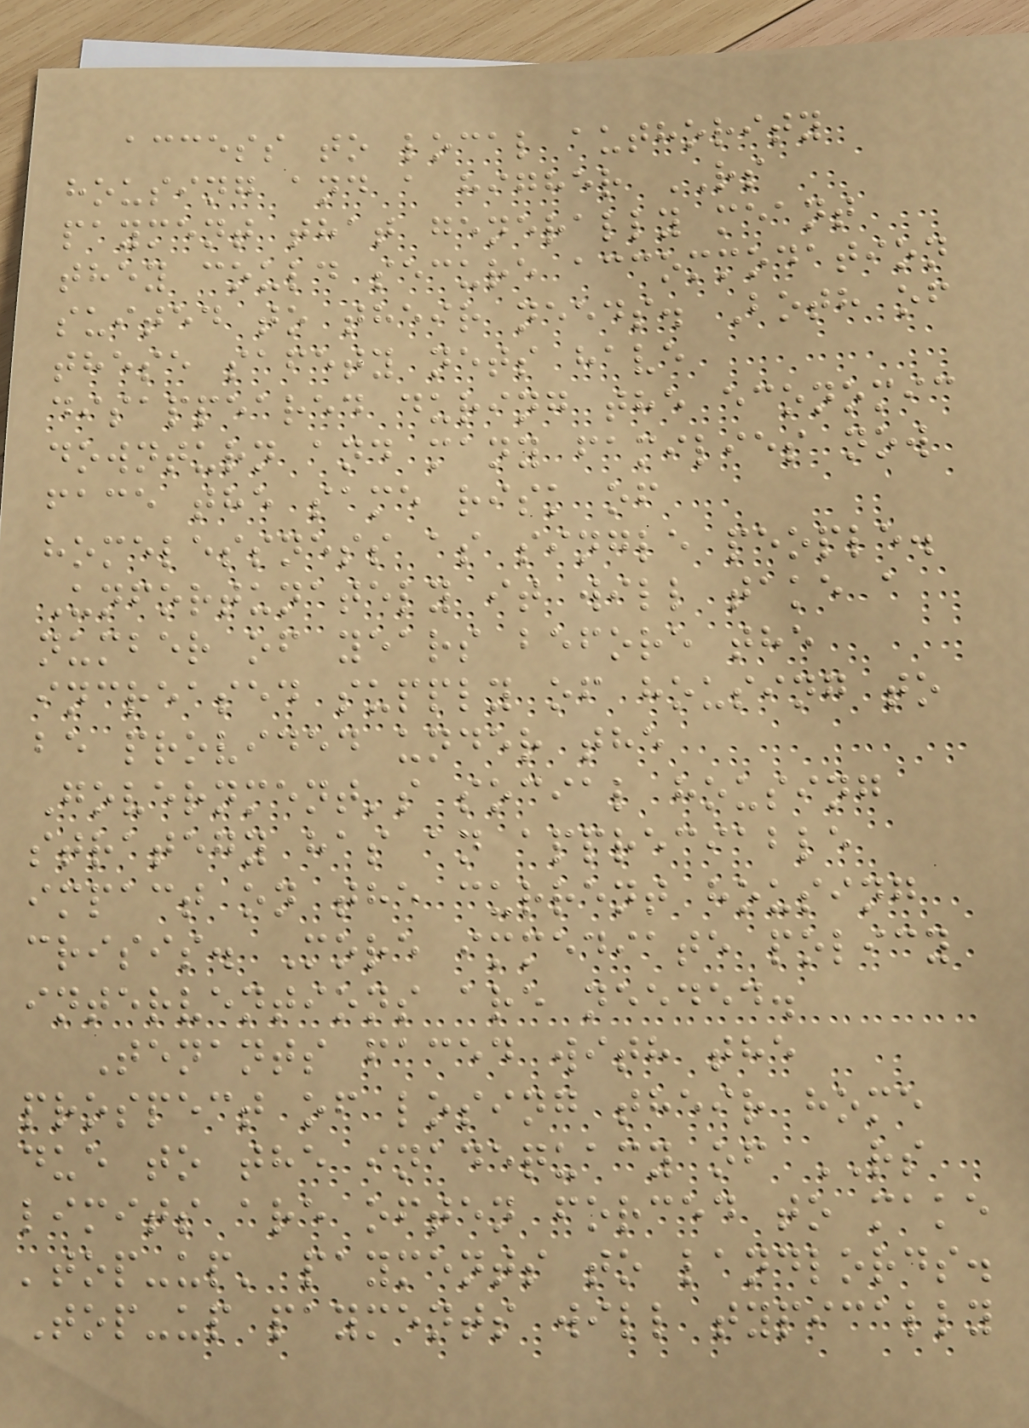access to local authority
housing and a higher RS
payment that generally meant
they could secure accommodation
suited to their needs. Both of
these safety nets have
disappeared during the economic
downturn and many families now
face the same risk of
homelessness as single people.
Unfortunately it will take a
number of years before the
increased supply of housing to
be provided under the
Government's social housing
strategy has an appreciable
impact on the current housing
crisis. More immediate policy
interventions are needed.
Tenants faced with the
prospect of losing their home
due to the inadequacy of RS
limits are often forced to make
'top-up' payments to landlords.
Top-up payments will typically
